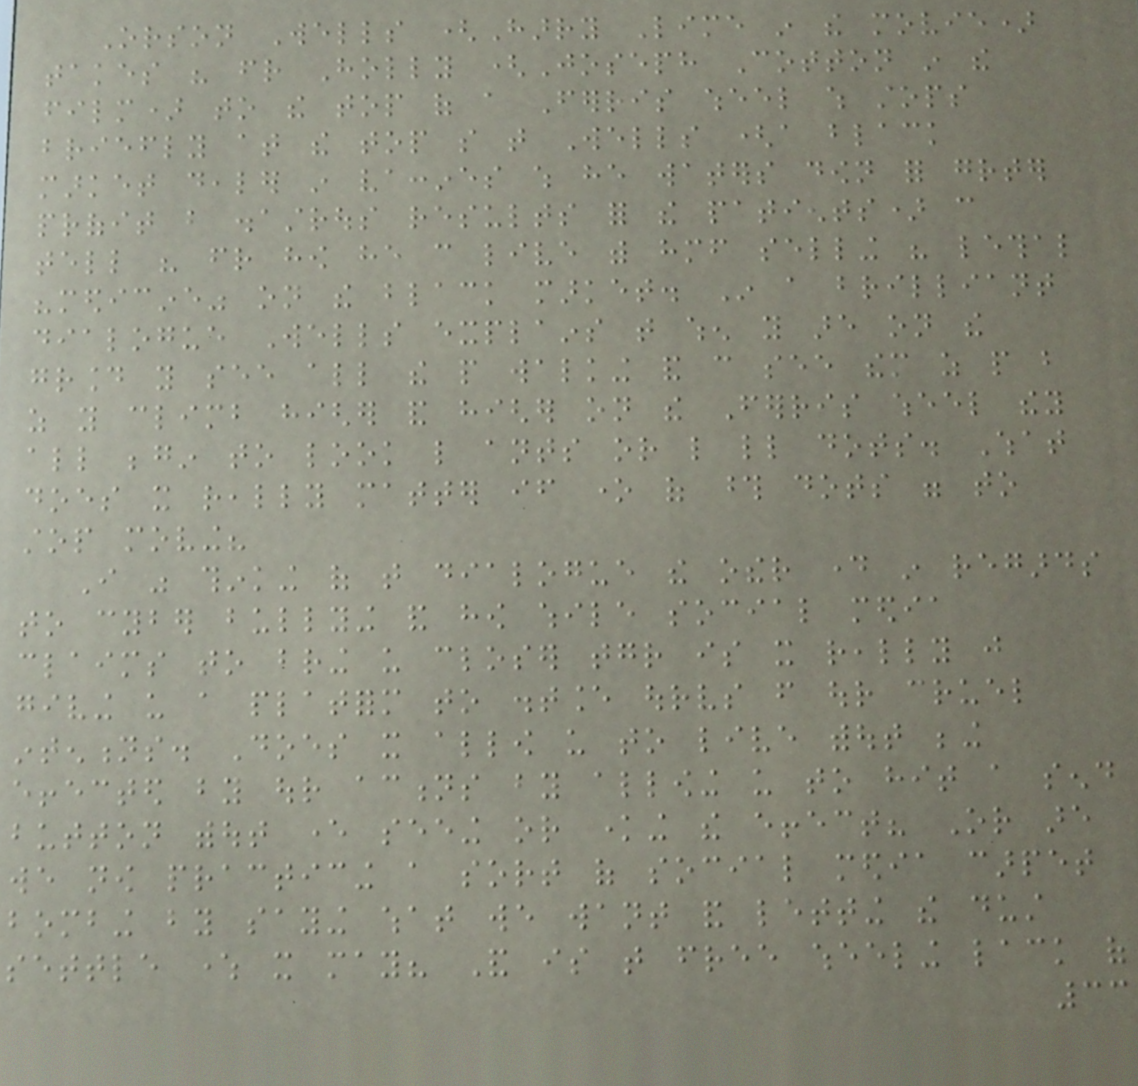Orson Wells (Harry Lime in the movie)
takes his friend Holly (Joseph Cotton in the
film) to the top of a Ferris wheel which stops
briefly at the top so that Wells (a black
market dealer in vaccines which he waters down for greater
profit but disastrous results for the patients) can
tell his friend how he can live with himself selling his lethal
"medicine" on the black market. In a brilliant
dialogue Wells explains that when you are on the
ground you see all the people walking and can see them as people but
as you climb higher and higher on the Ferris wheel they
all begin to look like ants or like little dots. What
does it really matter if one of those dots were to
stop moving?
I was thinking of that dialogue the other day in regards
to cyber bullying and how while social media
claims to bring us closer together is it really just
giving us a platform to distance ourselves from our cruel
intentions. Does it allow us to live without being
effected by our actions by allowing us to hit a send
button without ever seeing or knowing the effect? Or are
we now practicing a sort of social media carpet
bombing by saying what we want and letting the dust
settle where it may? And is that free wheeling lack of
33
